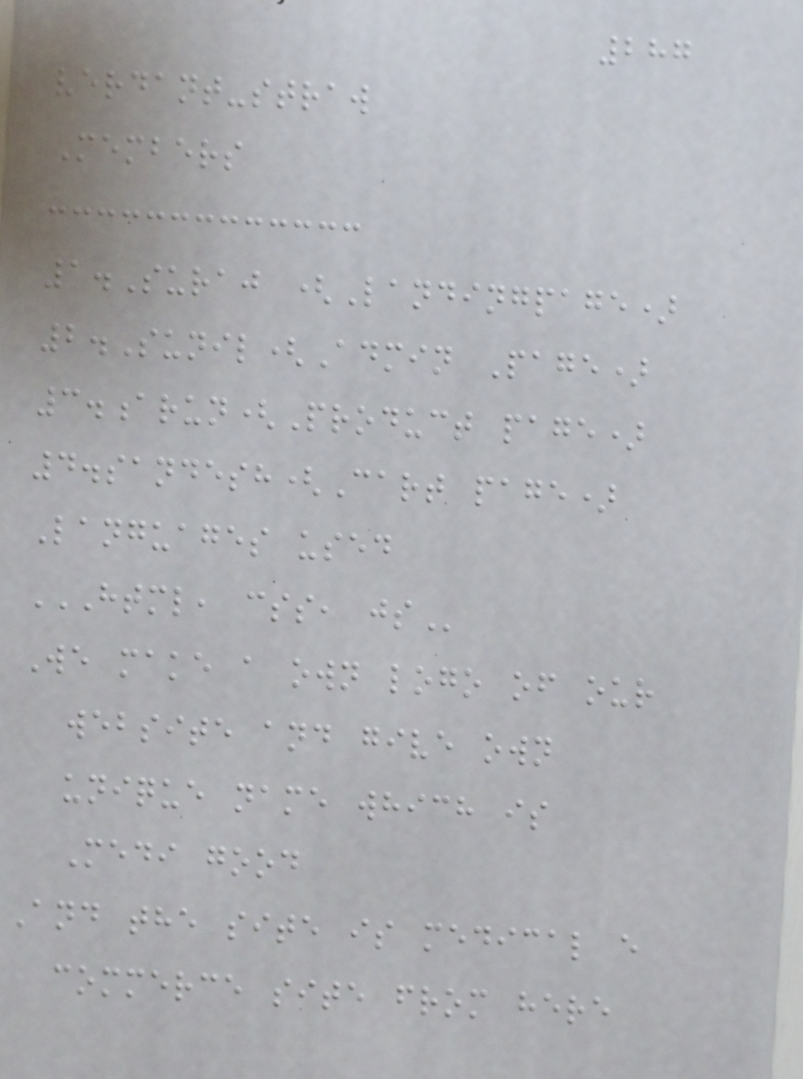287
verdant-straw
Members
1.Suraj (Landingpage)
2.Sunil(Admin Page)
3.arun(Product page)
4.sandesh(Cart page)
Languages used
HTML, CSS, JS
We make a own logo of our
website and give own
unique name which is
Medi good
And the site is medical e
commerce site from here
